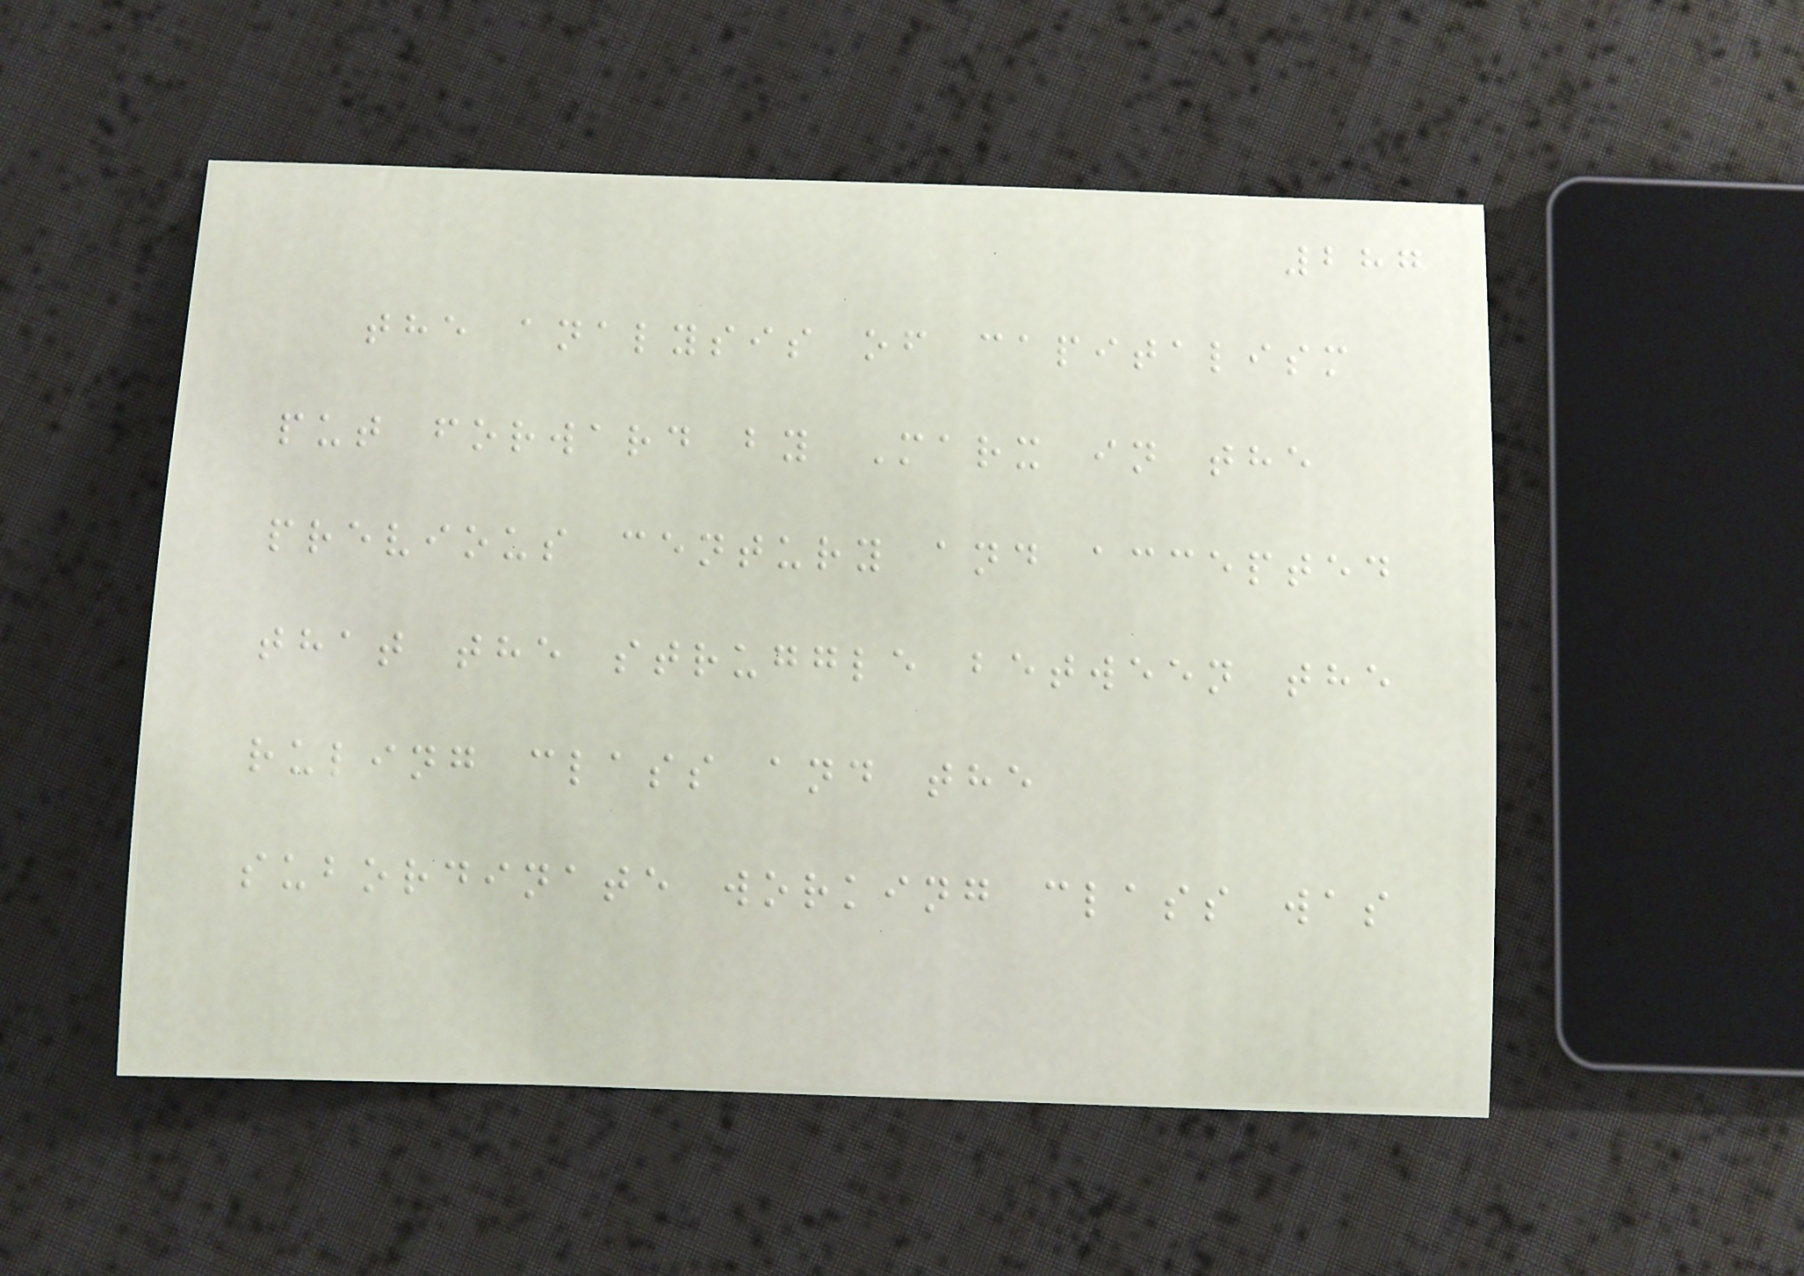287
the analysis of capitalism
put forward by Marx in the
previous century and accepted
that the struggle between the
ruling class and the
subordinate working class was
